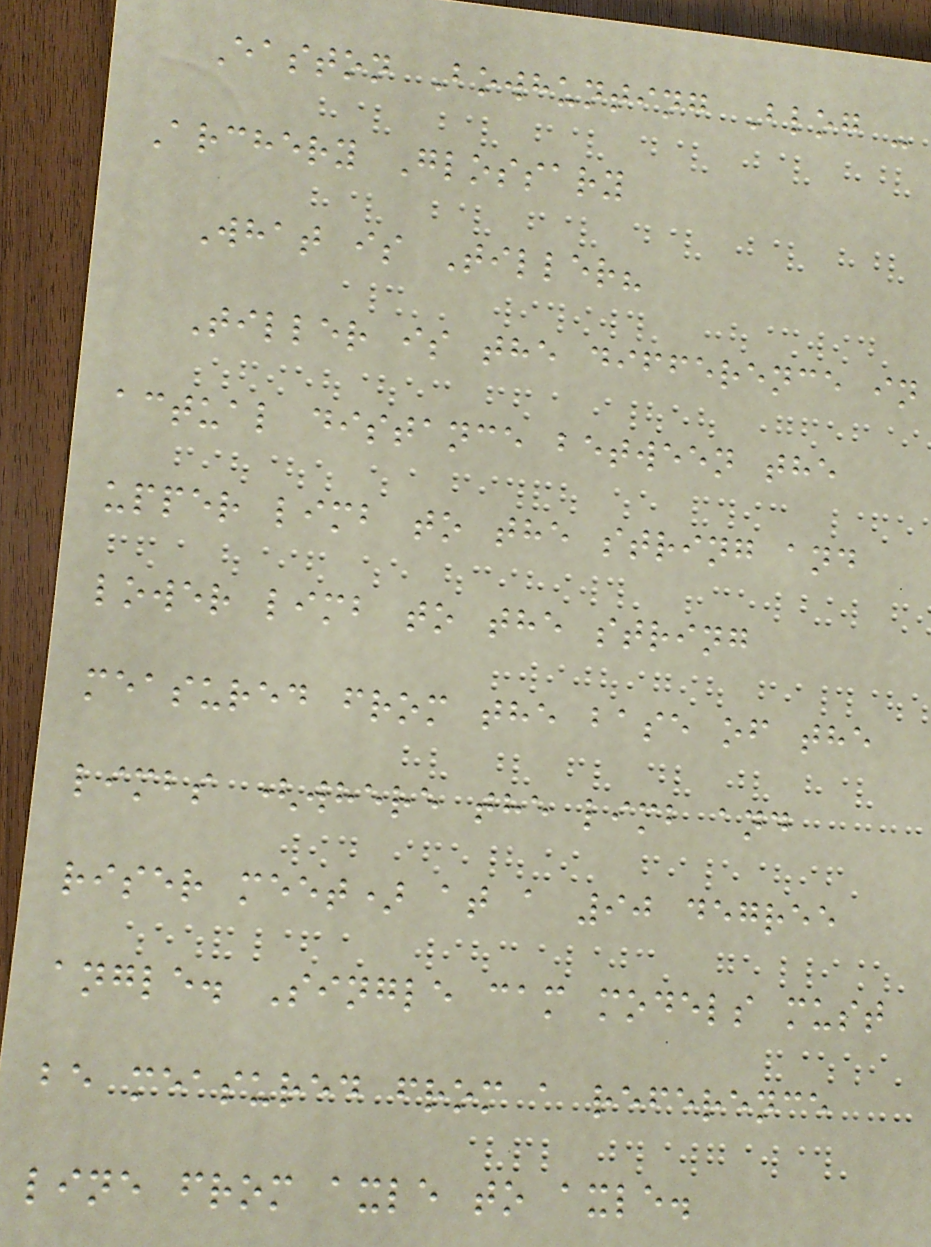Easton Bowhunting Blog -
Archery Glossary
What is Tiller?
Tiller is the difference in
actual distance between the
upper limb to the string and
lower limb to the string
measured from the base of the
limbs (where the limb and
riser meet) at a 90 degree
angle. Single cam models must
be measured from a reference
line from axle to axle.
